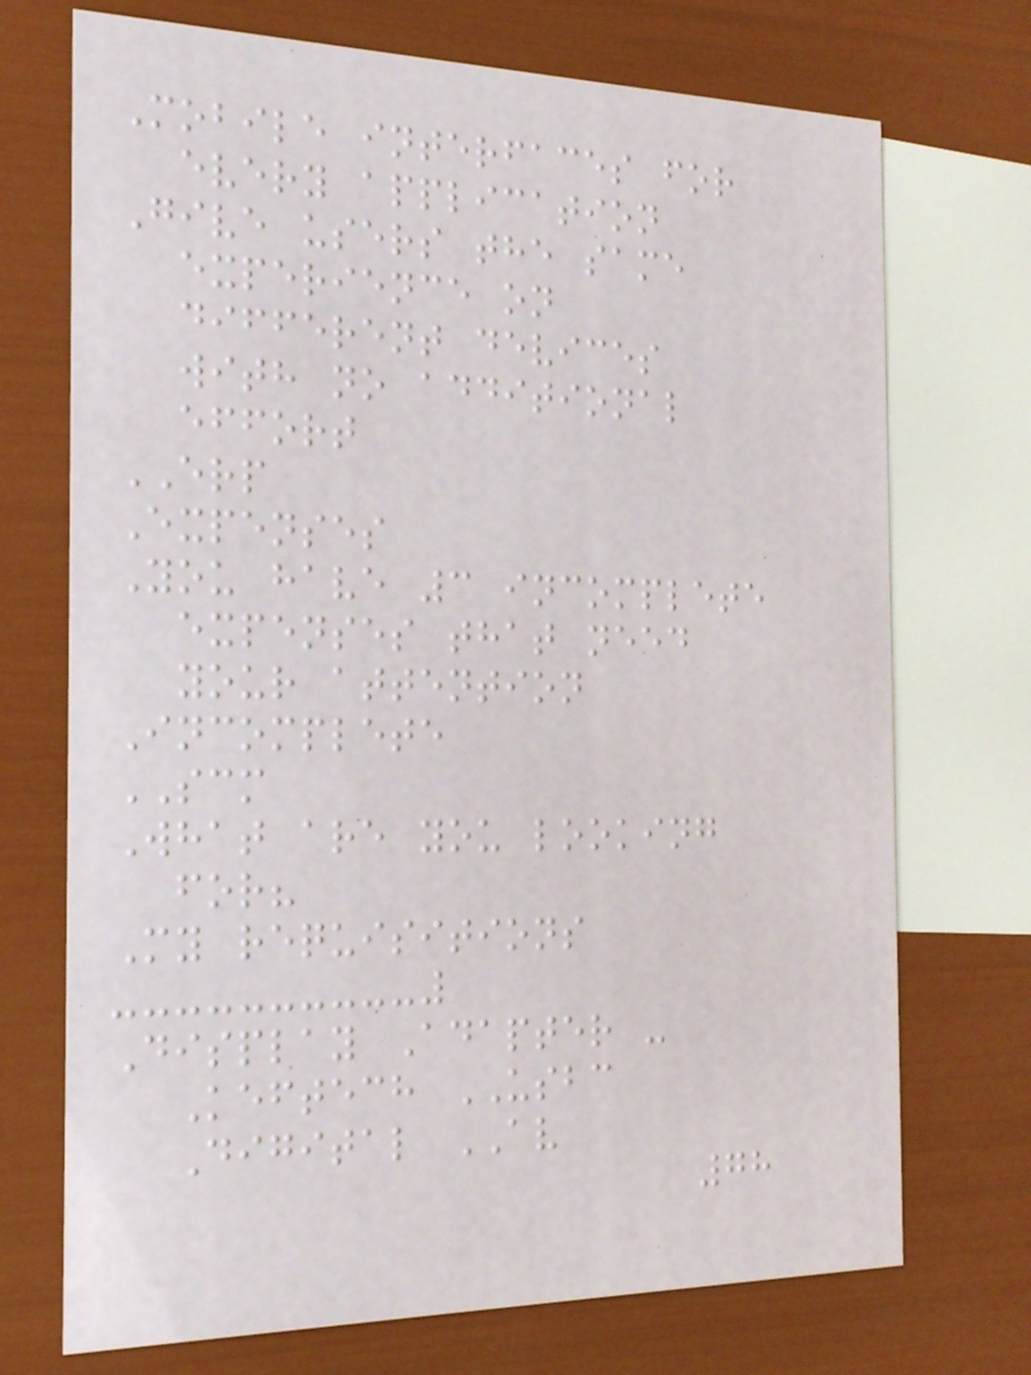Mobile interfaces for
every application
Give users the same
experience on
different devices
with no additional
effort
ERP
Expenses
You have 3 incomplete
expenses that need
your attention
Incomplete
SCM
What are you looking
for?
My requisitions
Display Adapter -
Keftech USBC
Digital AV
78
